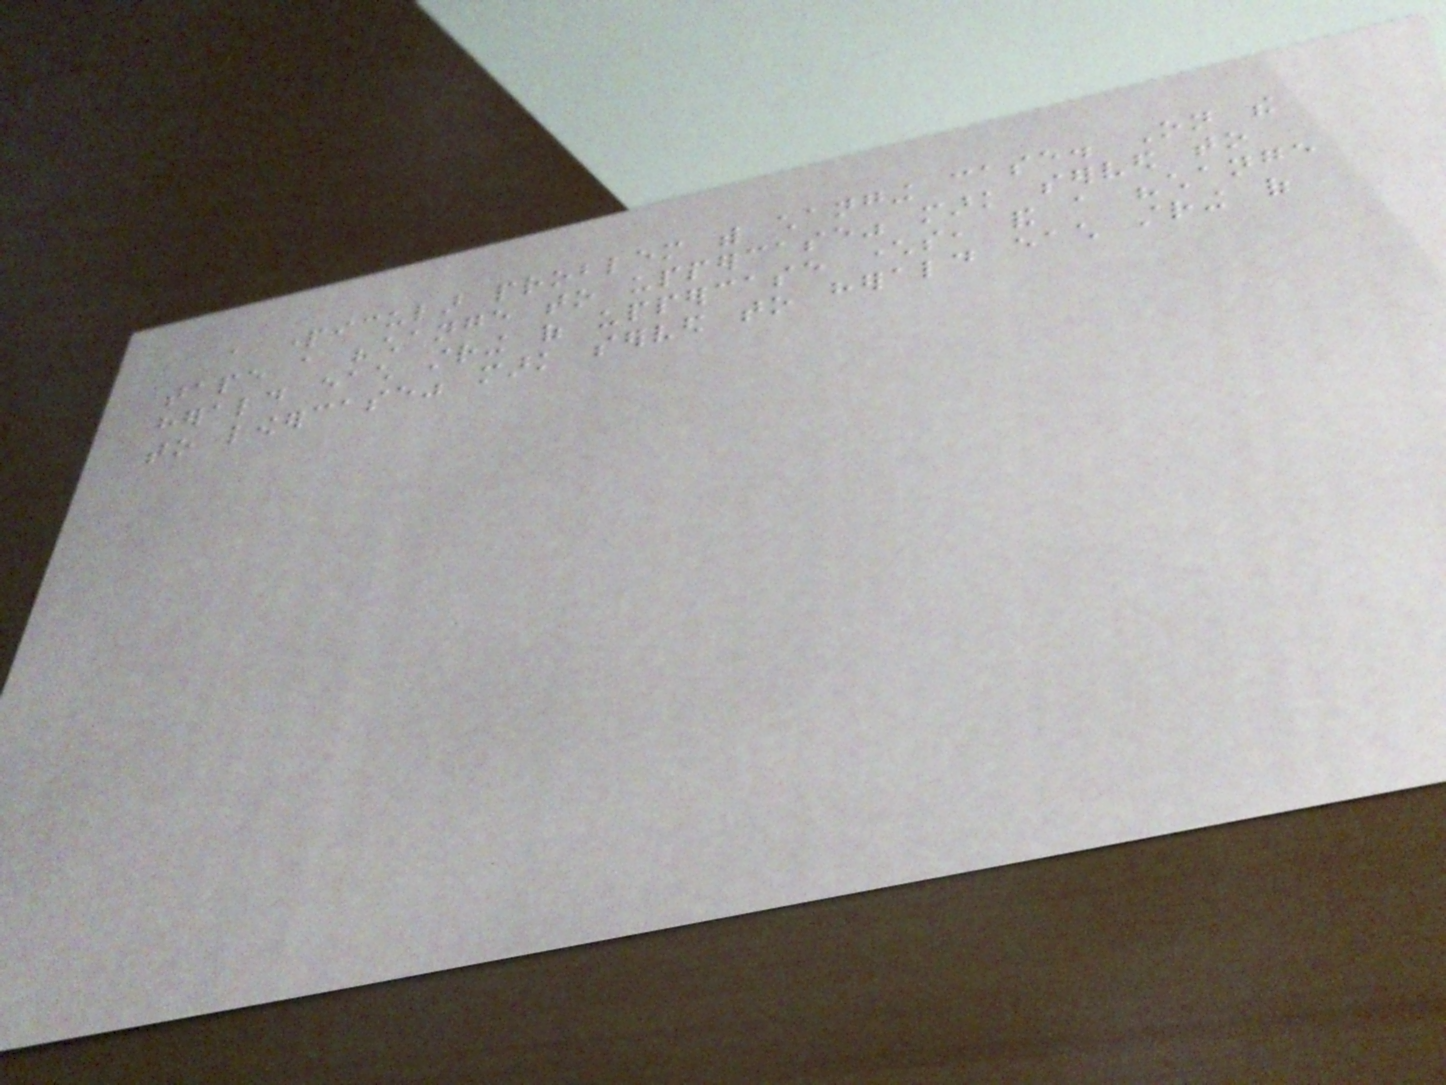a particular problem with changing case. On the
tape a "change to uppercase" mark served to
herald each string of uppercase characters, and a "change
to lowercase" mark served to herald each string of
